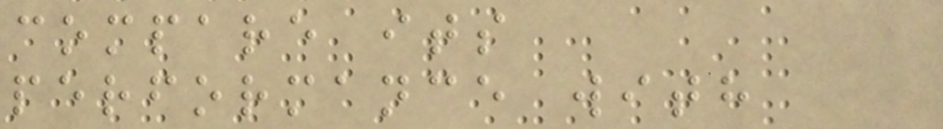compare its
performance with
